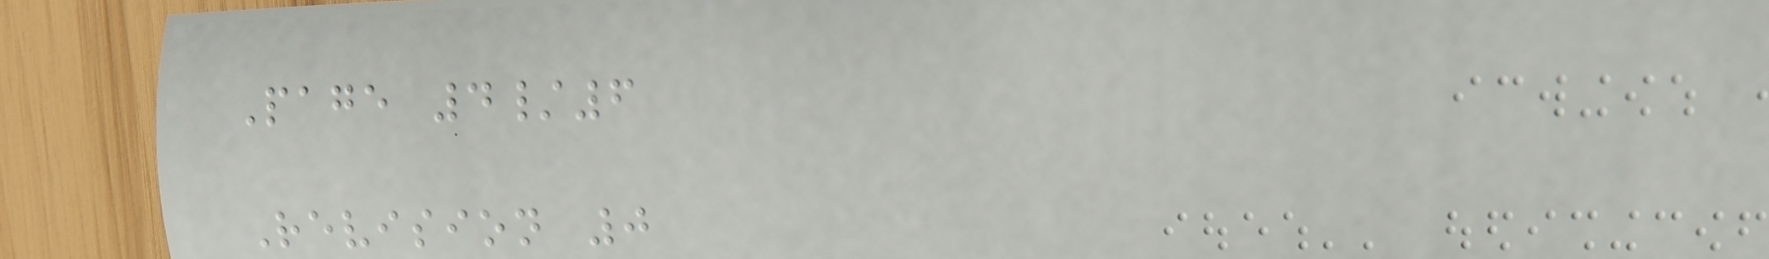Page 4/6
Revision 0
